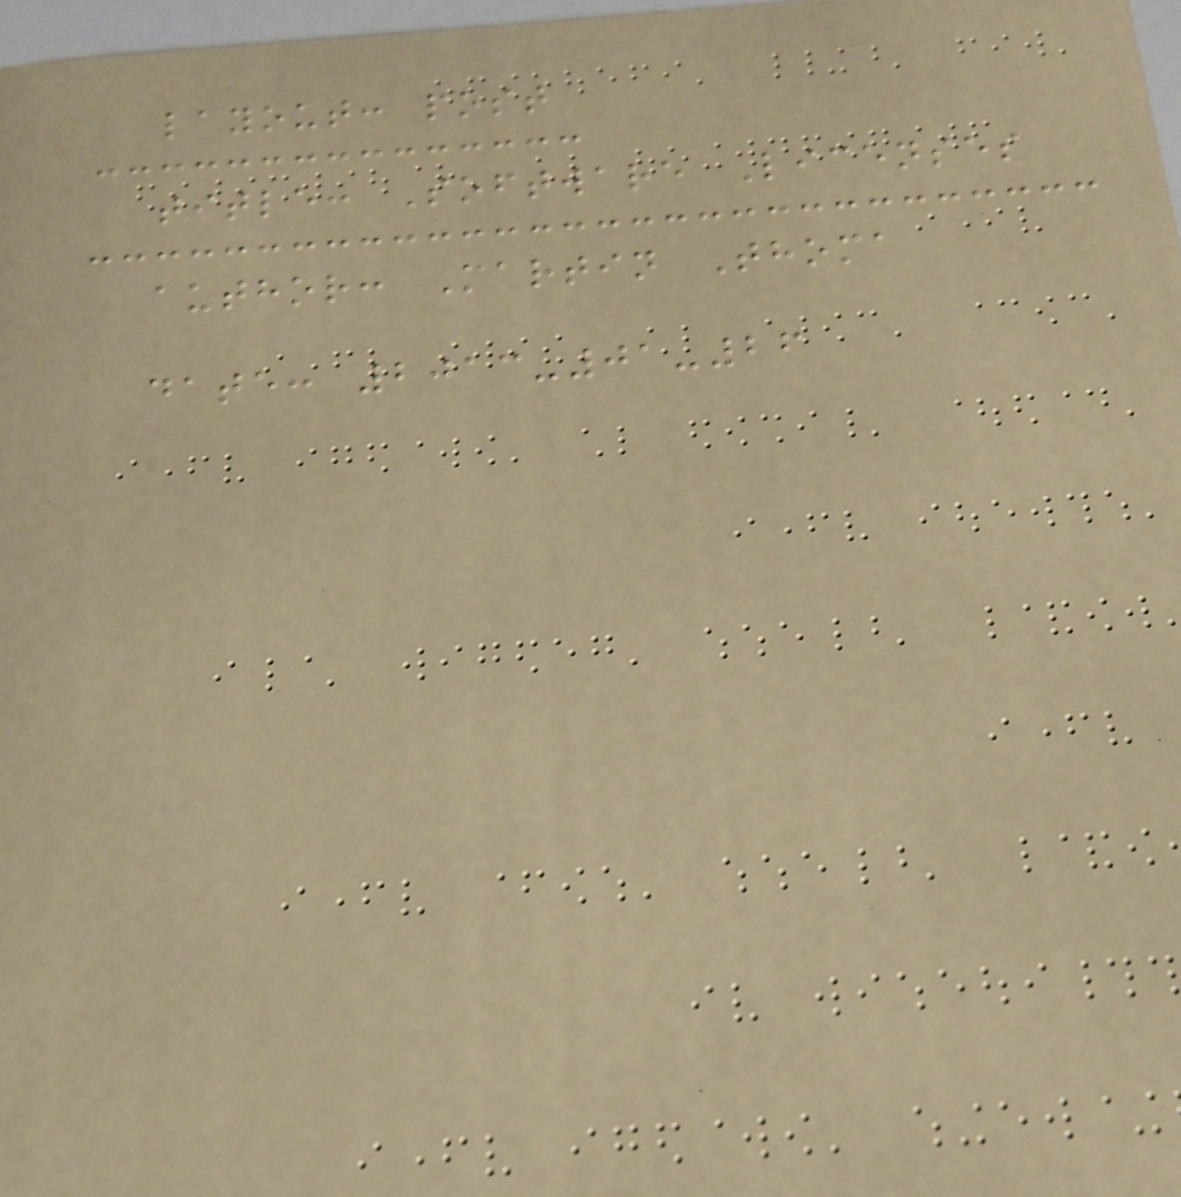layout: post
title: Software Licenses
author: Martin Thoma
date: 2013-01-26
